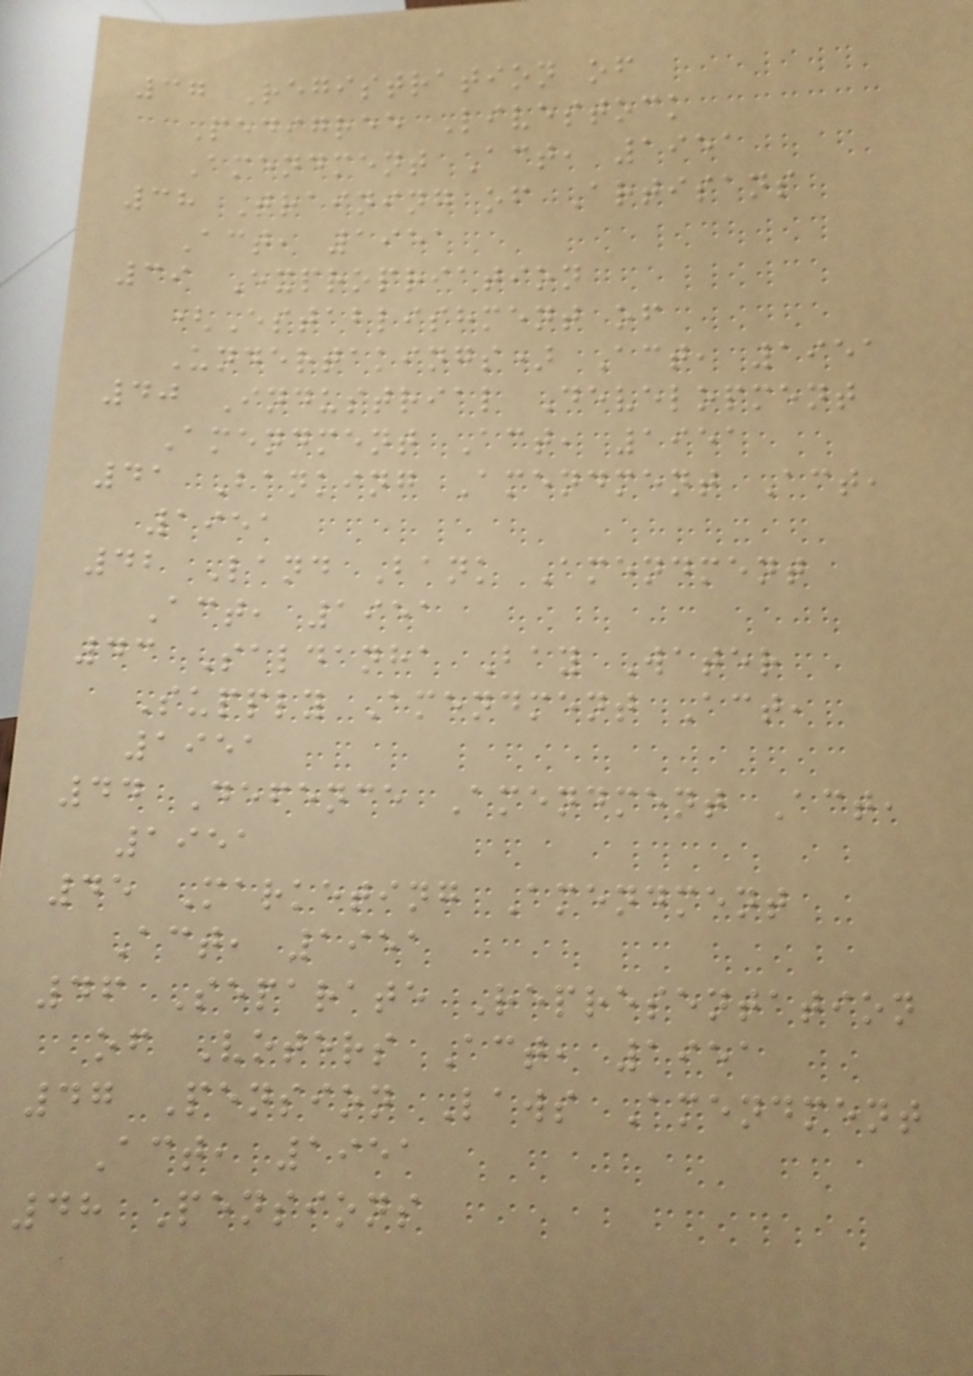37 Registration of
Pedigree Livestock
Amendment Act, 1951
38 Training of Artisans
Act, 1951
39 Expropriation
(Establishment of
Undertakings) Act, 1951
40 Industrial Development
Amendment Act, 1951
41 Banking Amendment Act,
1951
42 Land Bank Amendment
Act, 1951
43 Saldanha Bay Water
Supply Amendment Act,
1951
44 Defence Amendment Act,
1951
45 Marketing Amendment
Act, 1951
46 Separate Representation
of Voters Act, 1951
47 Pension Laws Amendment
Act, 1951
48 Pensions
